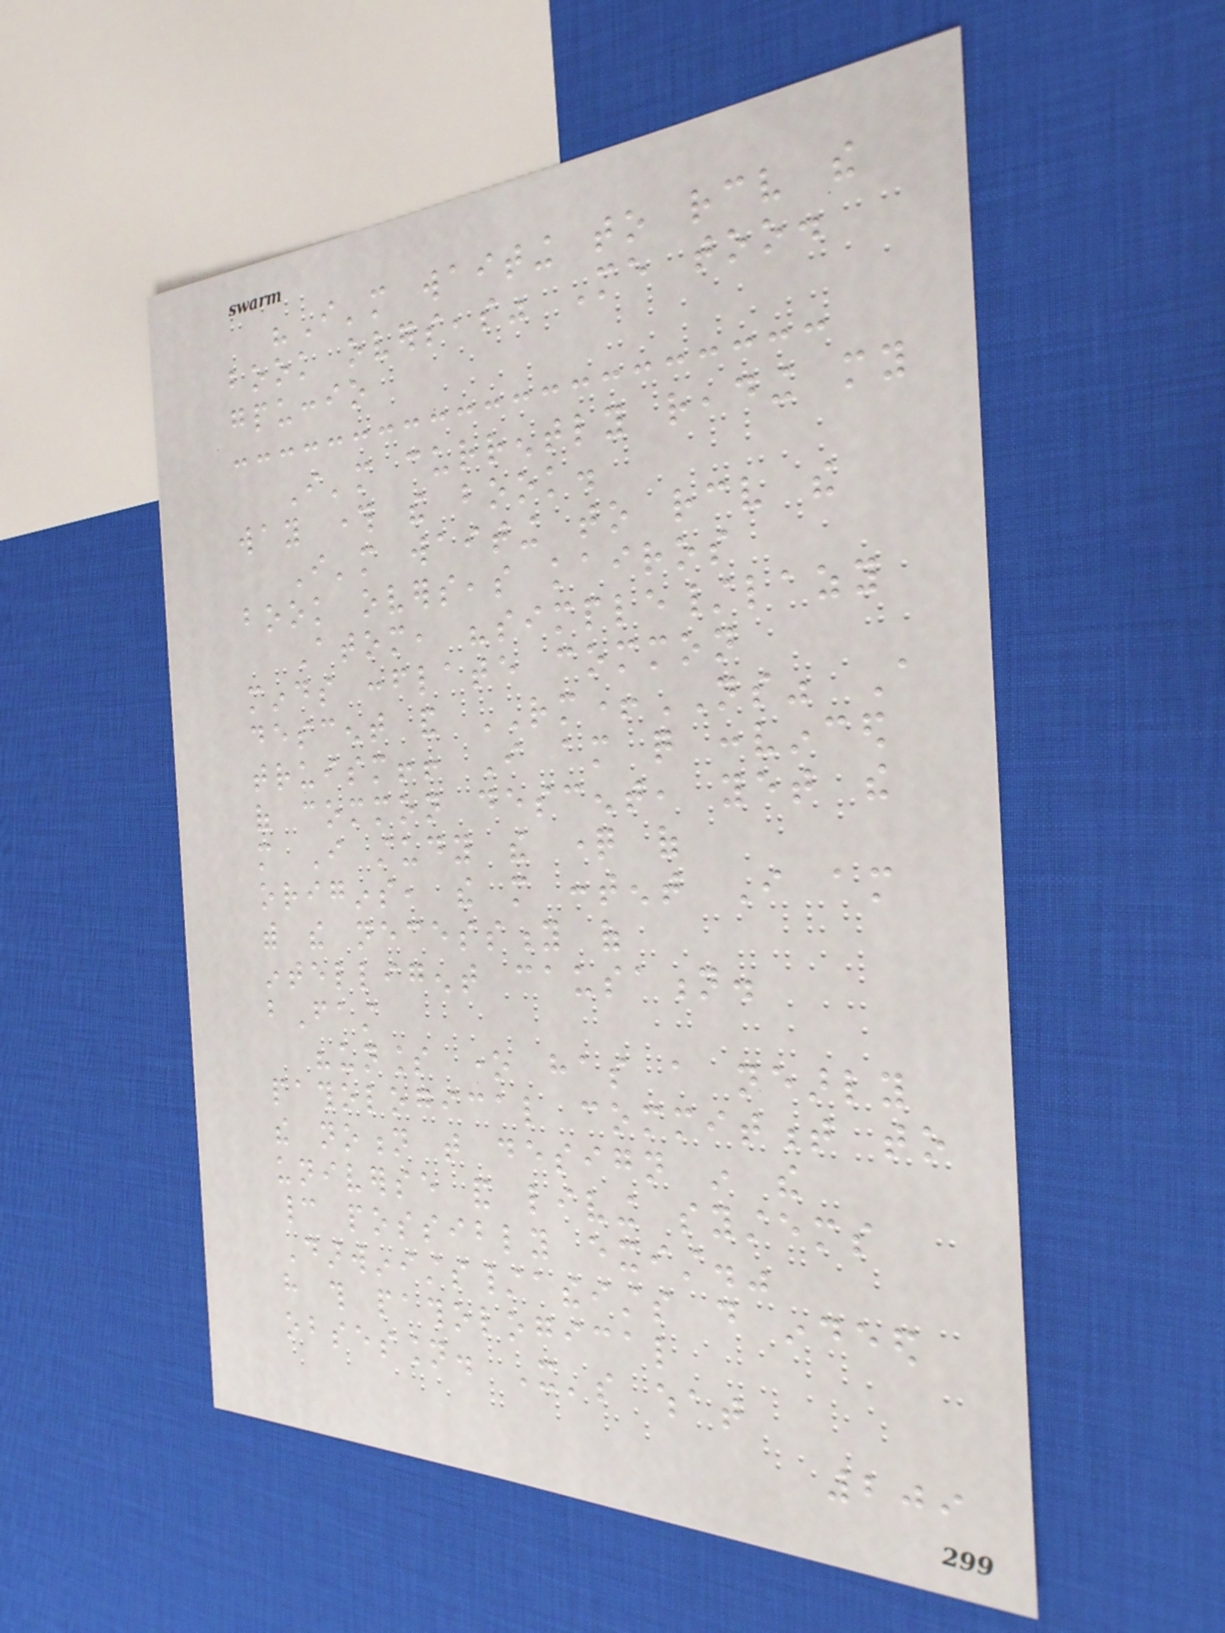"I'm waiting to receive the
book overseas" Me too.
gpuccio
I'm currently reading my
way through the book.
I'm waiting to receive the
book overseas kairos
Atom, "simple/lazy
minds conflate common
descent and RM+NS" A
truism!! I am quite convinced
of common descent, yet the
more I study the question of
origins, the more content I am
with the necessity of
intelligent causation.
bFast
"unless one has a nearly
pathological commitment to
the notion that design in the
universe and living systems
cannot possibly exist."
Darwinists/atheists do indeed
have this pathological
obsession. It's what
209
